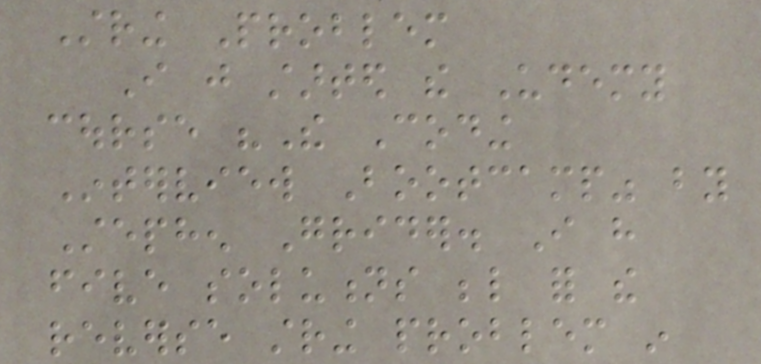String Problem
I just started the Udemy
course "The Coding
Interview Bootcamp" by
Stephen Grider. I have
five solutions below for the
reverse string problem in
